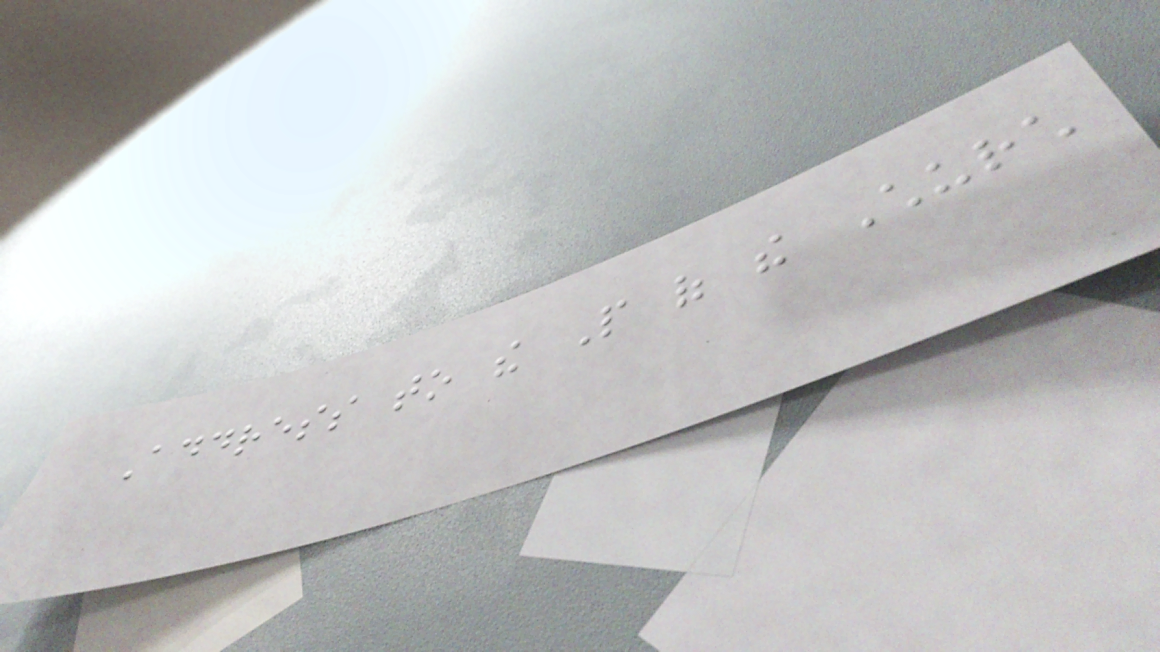Address to the People of the Church
